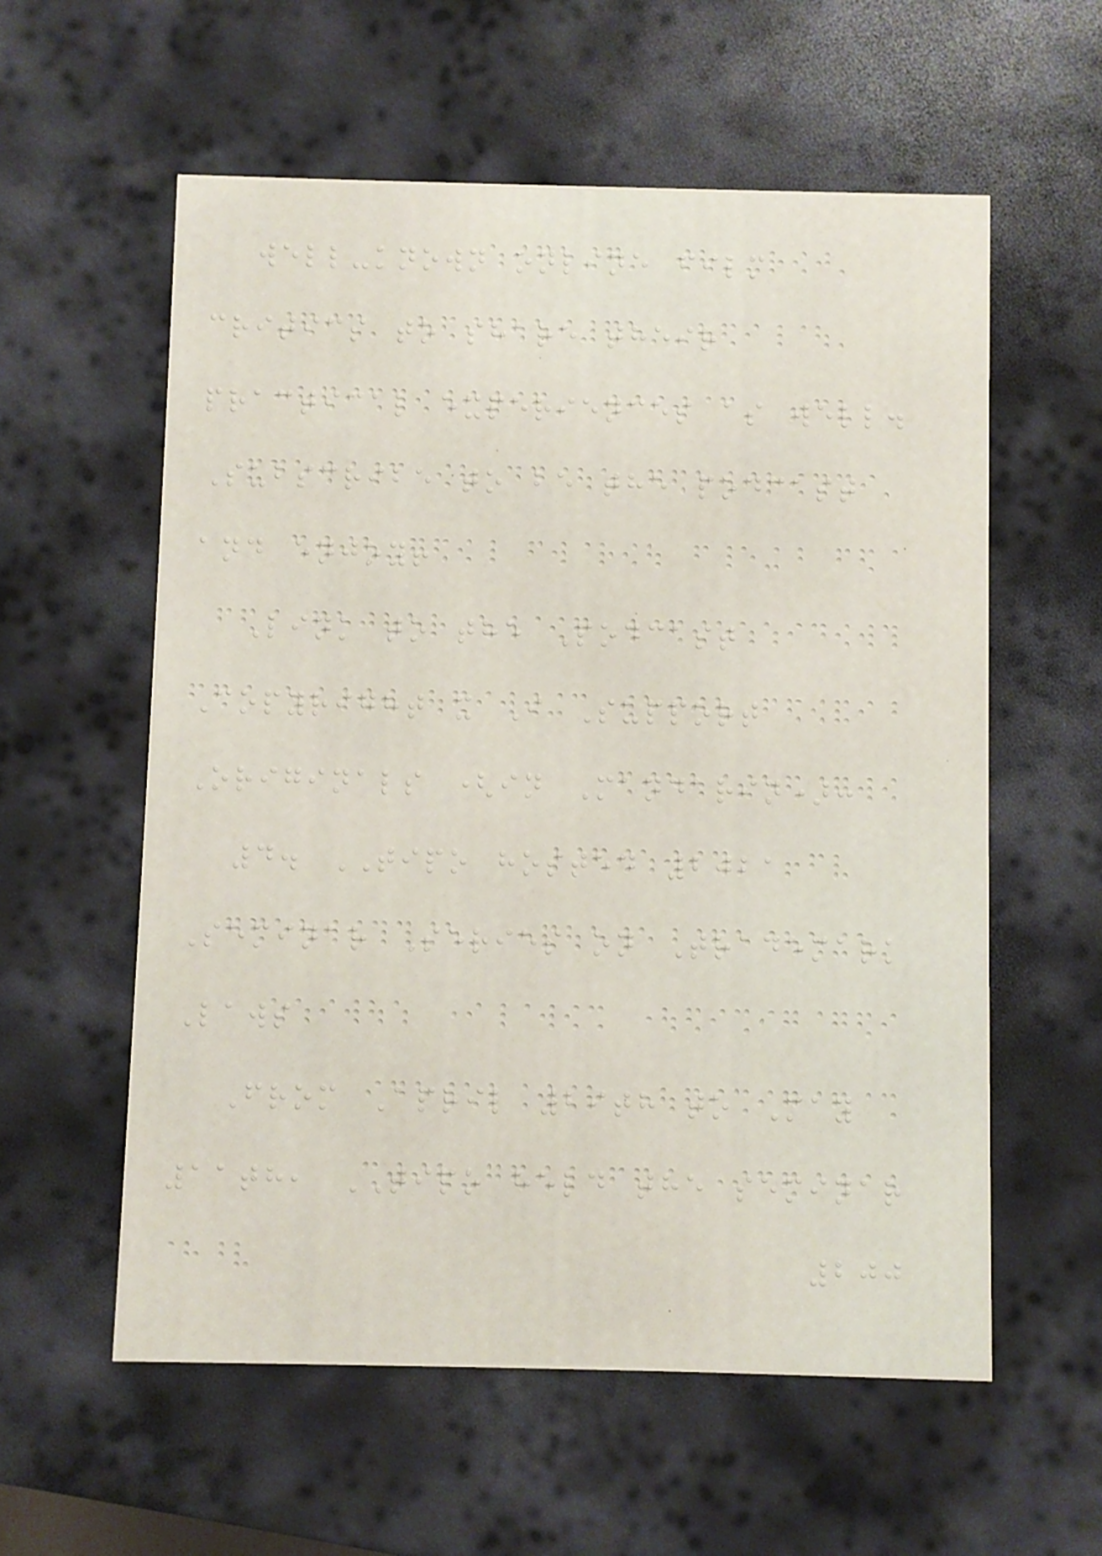well-known online film
critics to share their
practical experiences as well.
Subscribe to be the podcast
and enjoy!
Link to the Podcast
Copyright x I Support
Originals (in Mandarin):
4. TIPO hosted 2021
Seminar Series on Trademark
Laws
From April 29th to May
11th, TIPO held the seminar
200
